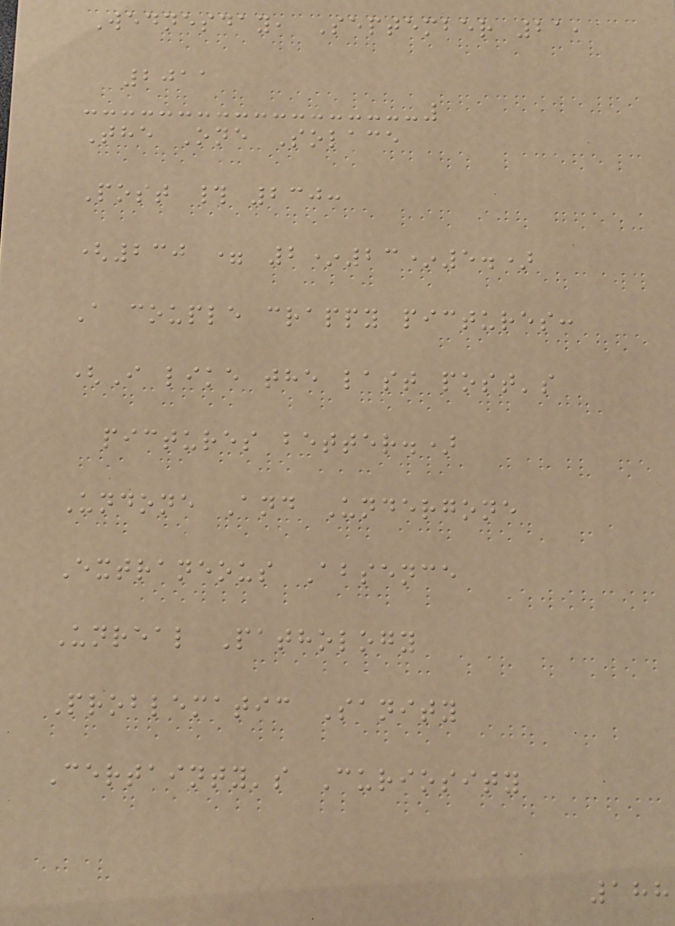Wednesday, September 21,
2011
The One Solace
Post # 230:
(230 = 2*23*5.)
A couple crappy pictures:
(I like the last post's
pictures better.)
Undone And Undergone
Extraneous Absence
Unreal Pathology
Problematic Sanity
Certainty's Curiosity
188
